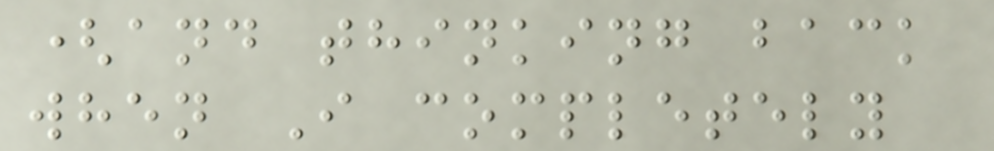(and thinking back
when I completely
